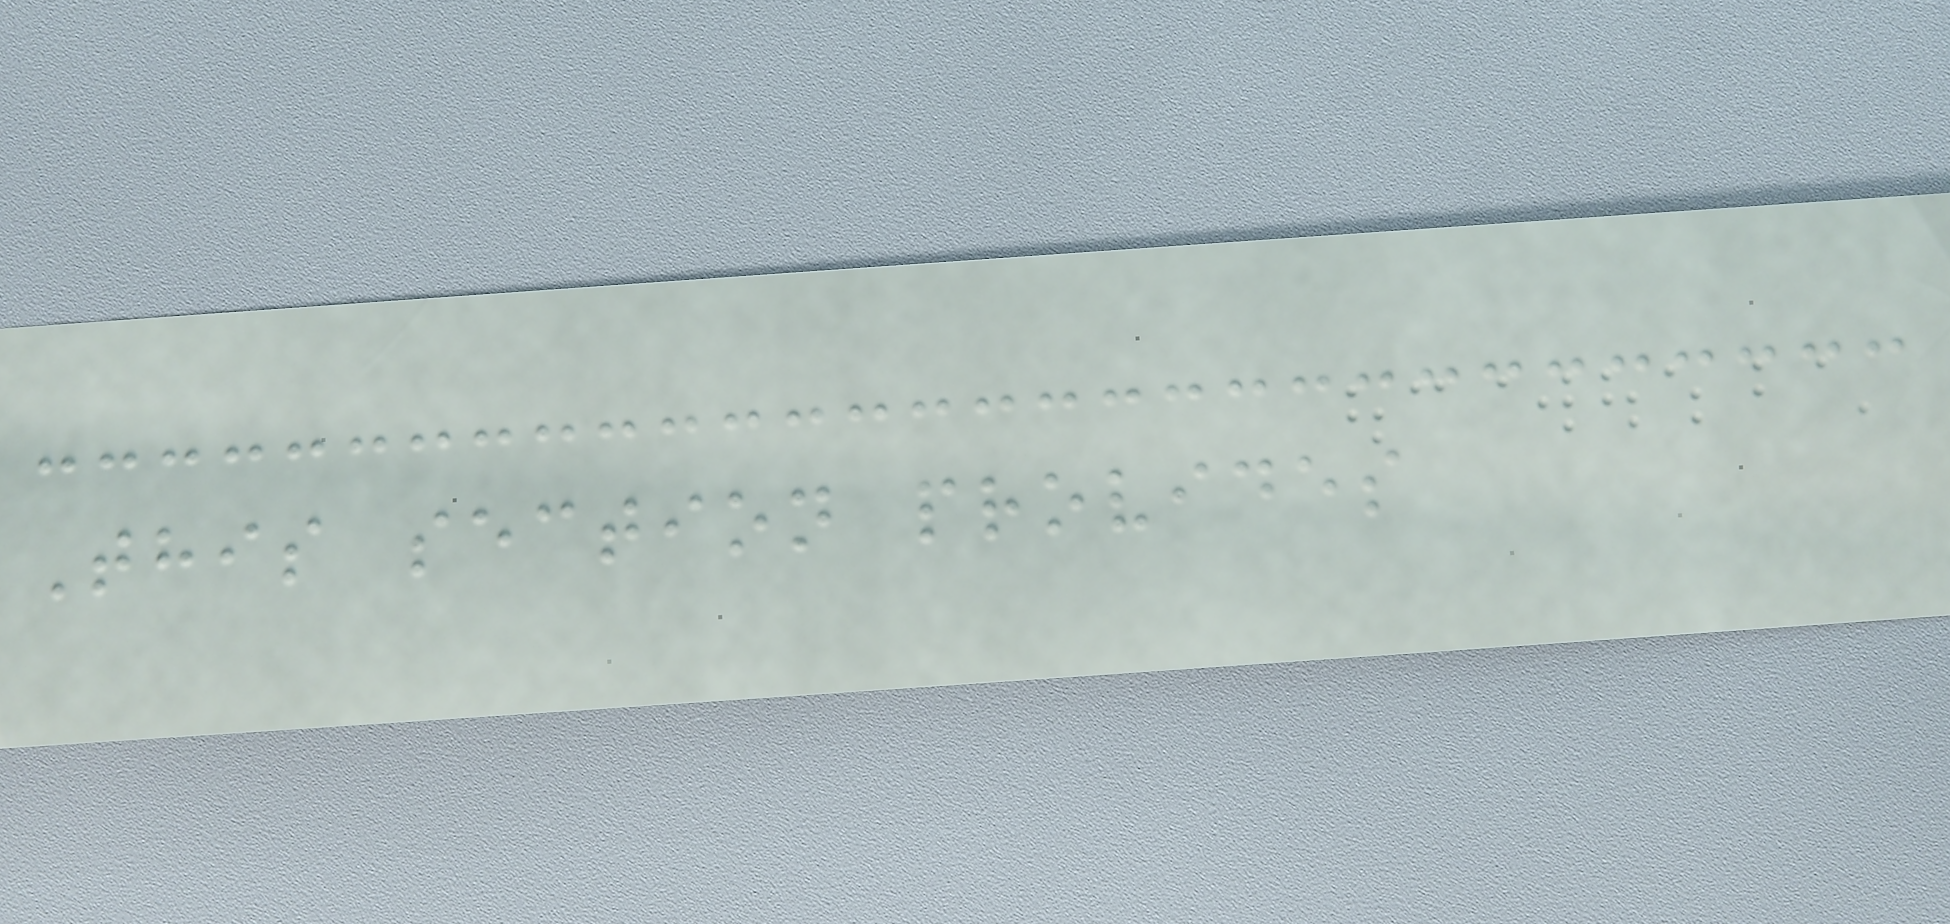This section provides
